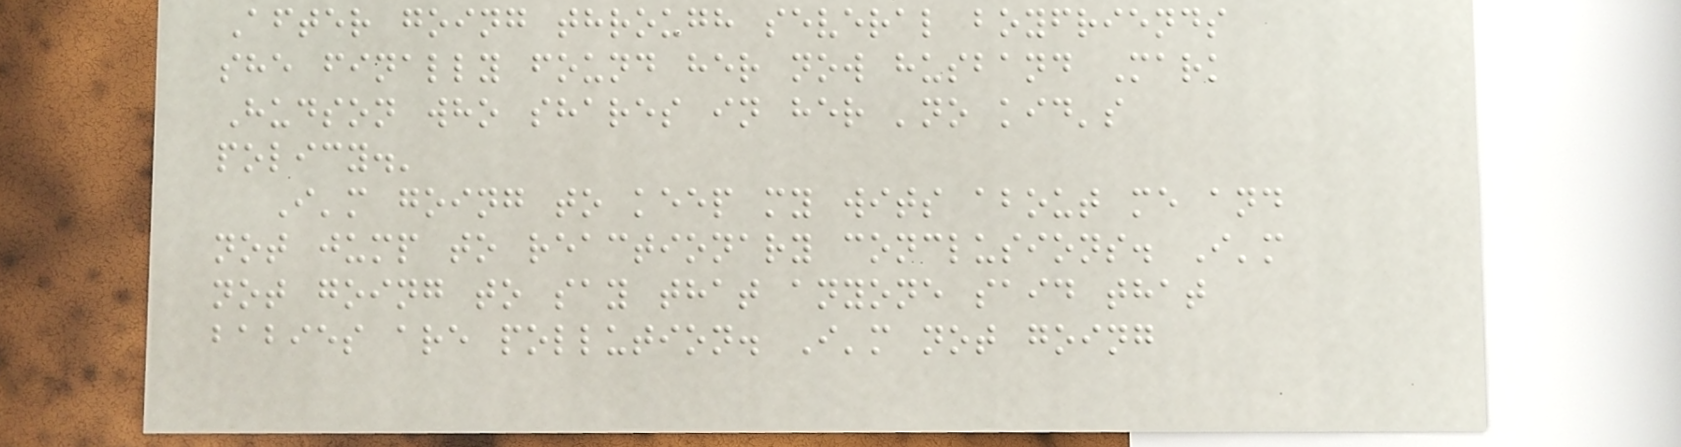After going through several boyfriends
she finally found her now husband Mark
Hudson who shares in her 'no kid's
policy.'
I'm going to keep my wits about me and
not jump to reactionary conclusions. I'm
not going to say that anyone said that
babies are pollution. I'm not going
